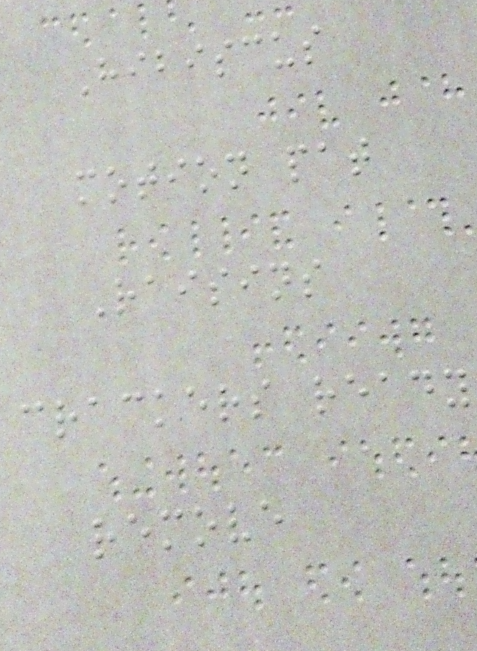Hibiscus
motion pat
Raisins
crackers ready
remove
